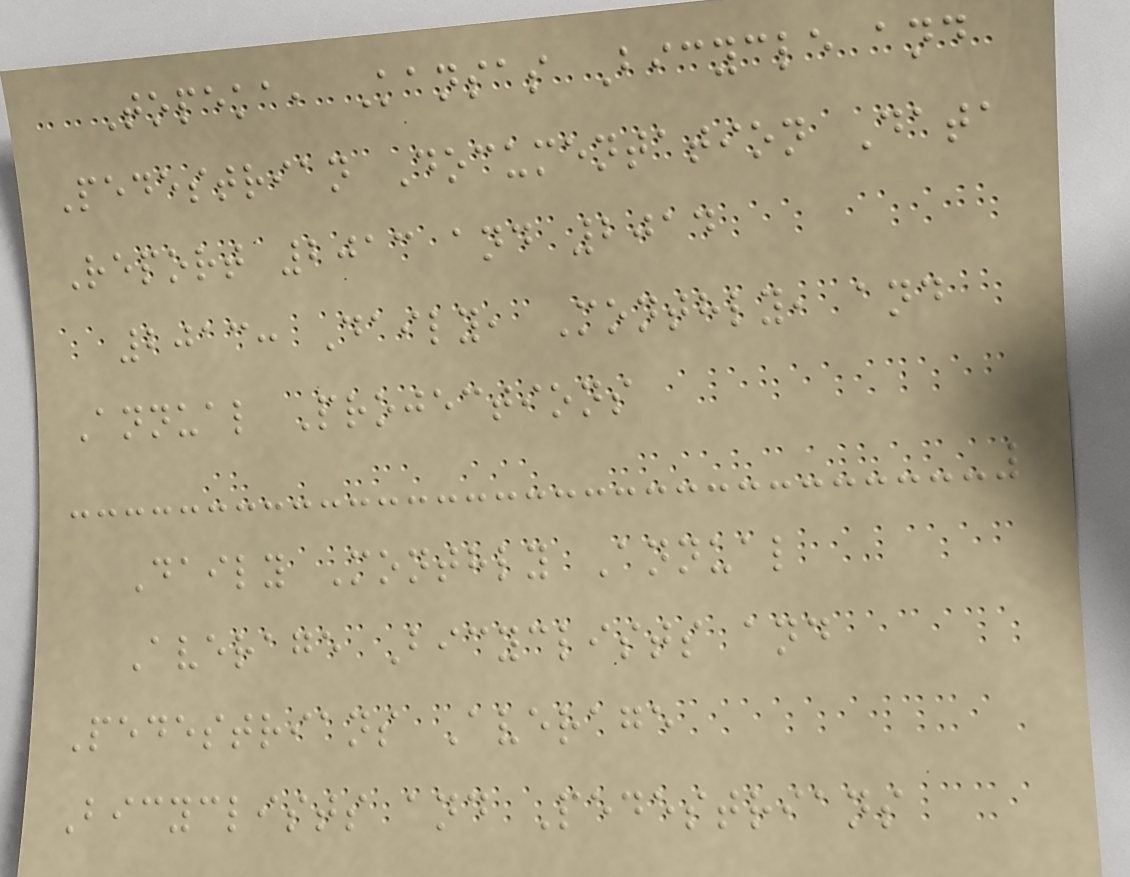Topeka, Kansas Bicycle and
Pedestrian Documentation Data
Report 2013 and 2014
2013: Daily, Monthly, and
Annual Projections
Daily Monthly Annual
Average Bicyclists and
Pedestrians Average
Bicyclists and Pedestrians
